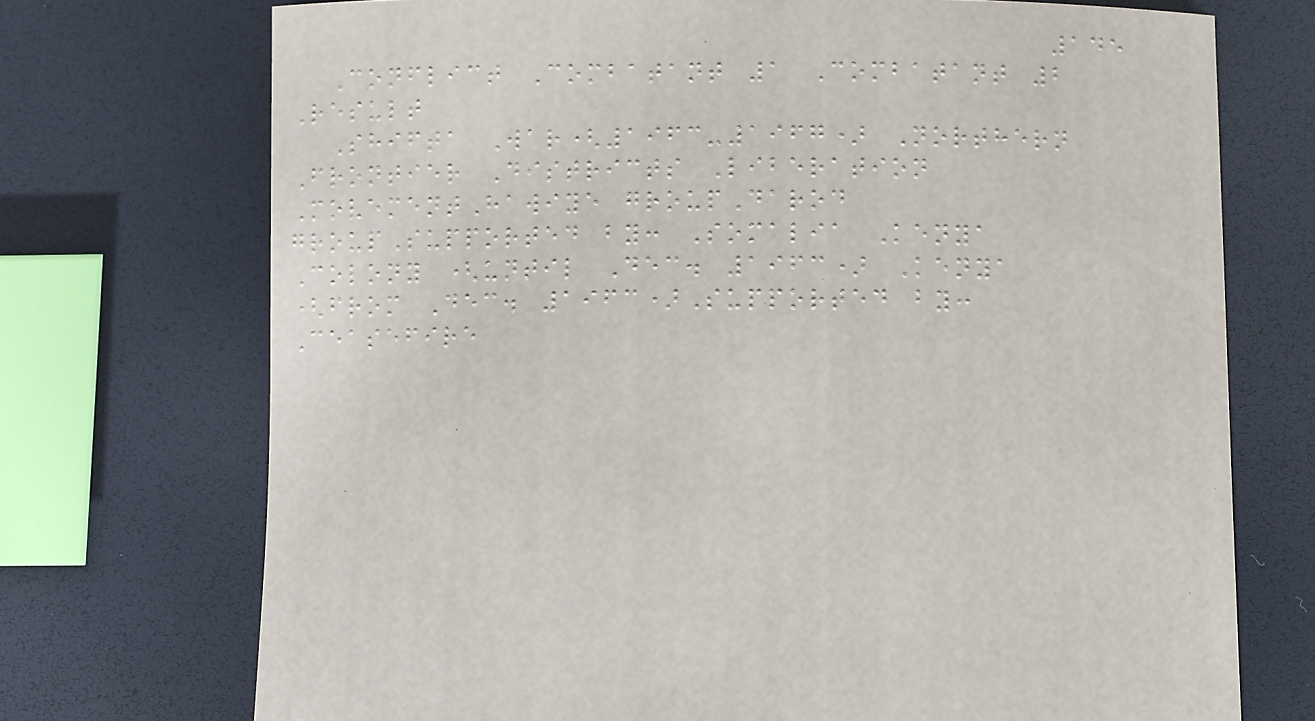145
Conflict Combatant 1 Combatant 2
Result
Shifta War(1963-1967) Northern
Frontier Districts Liberation
MovementHawiye groupDarod
groupSupported by: Somalia Kenya
Colony (until Dec. 1963) Kenya
(from Dec. 1963)Supported by:
Ceasefire
